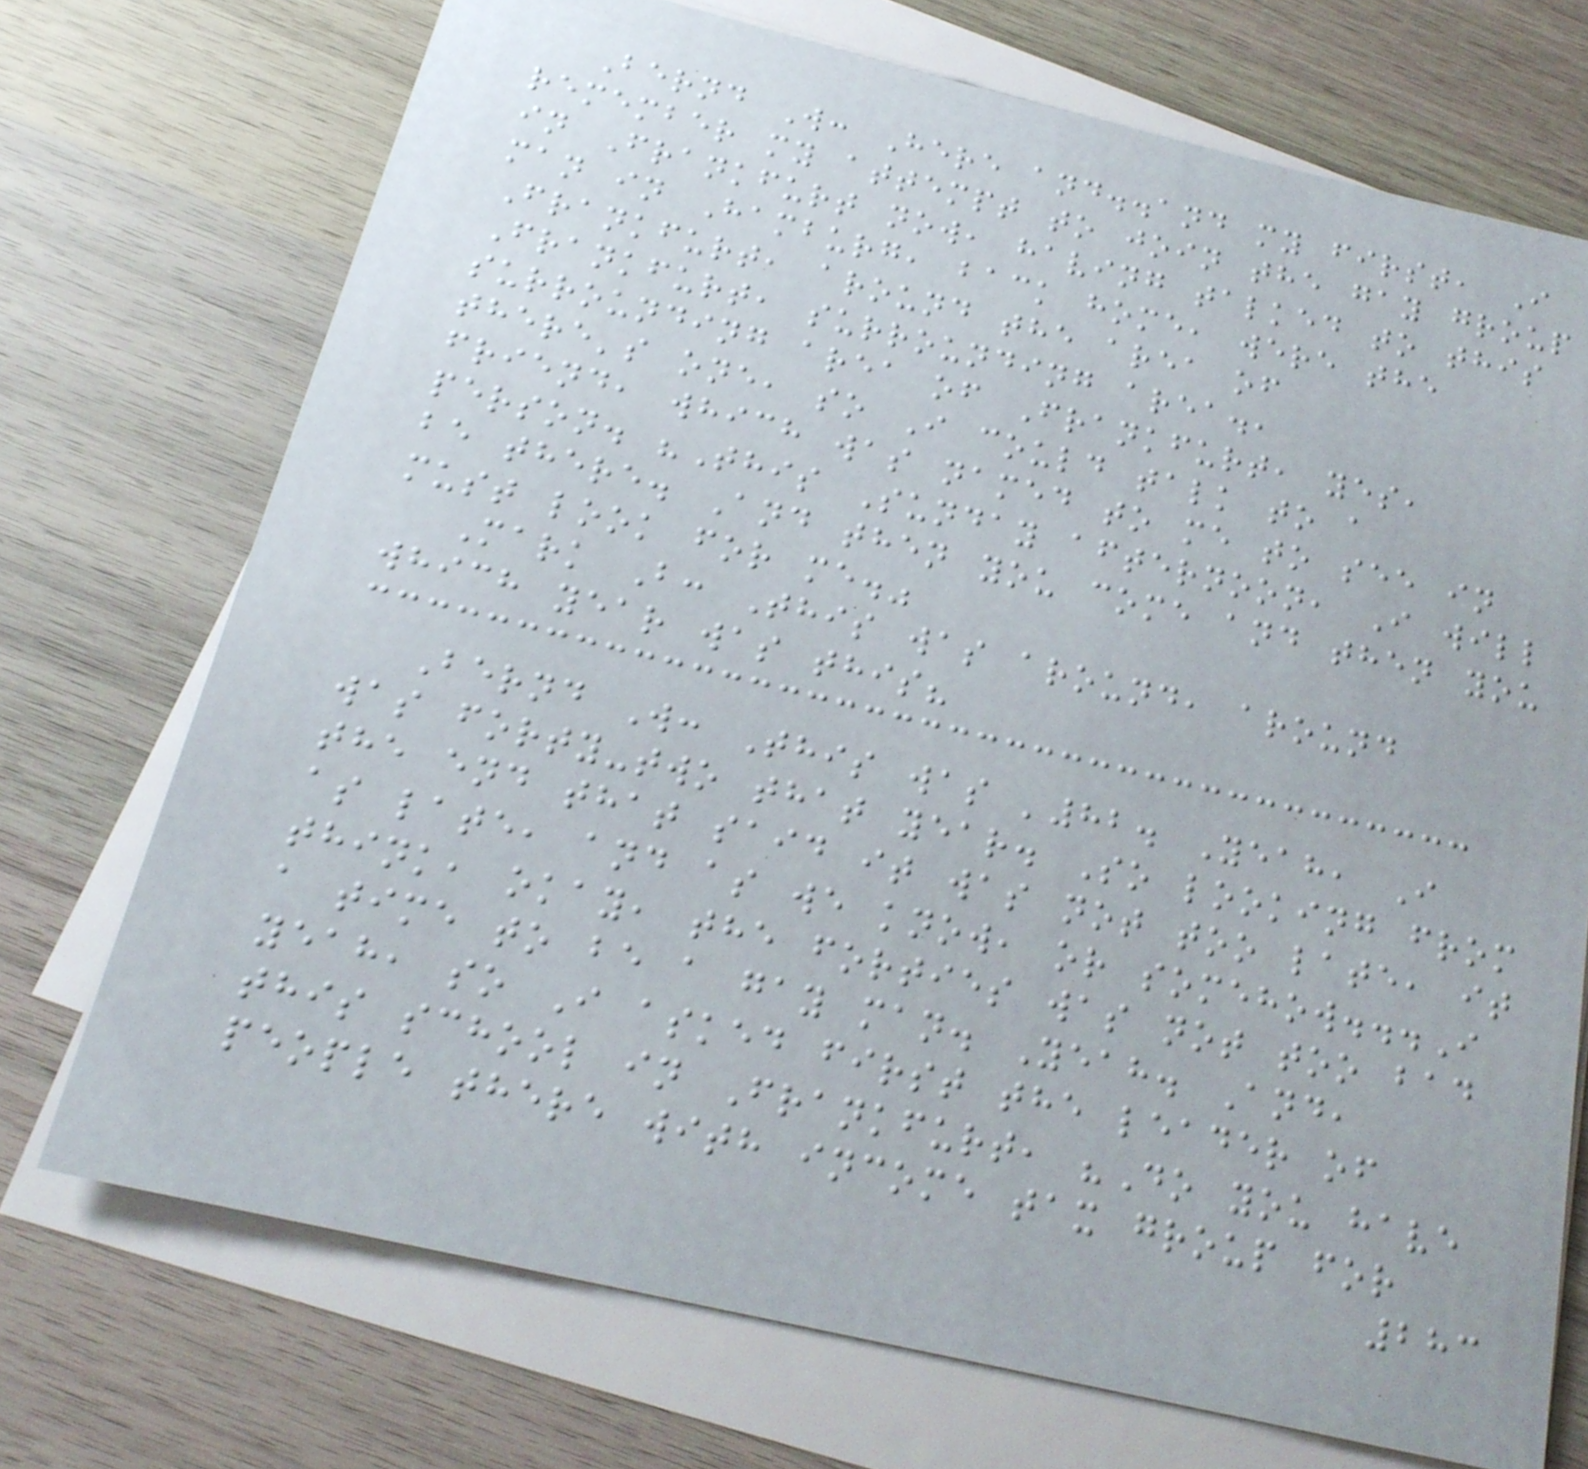Bernd W: Here and..and my first, I
remember my attempt to join the gay group
in Frankfurt now, having talked to this
man in Hamburg, back home, were the
Frankfurt, around the area of
Frankfurt, surrounding area.,
surrounding area of Frankfurt, yes,
there's one, so I could talk to a
friend, which was named to me to see in
person. "This Sunday afternoon, I will
be there. And then you come and then you
must look for me."
Mark B: This was around, around
which year was this?
Bernd W: This was '82. Yeah, I
was forty-two that year. So looking from
the end that said it was not too late, it
as late, and as we know, or somehow...I
think, okay, the forties was not too bad
a time to be a gay man. Yeah. And,
yeah, so I asked first the leader of
this school in Frankfurt, "Do you have
people there with income tax group for
283
